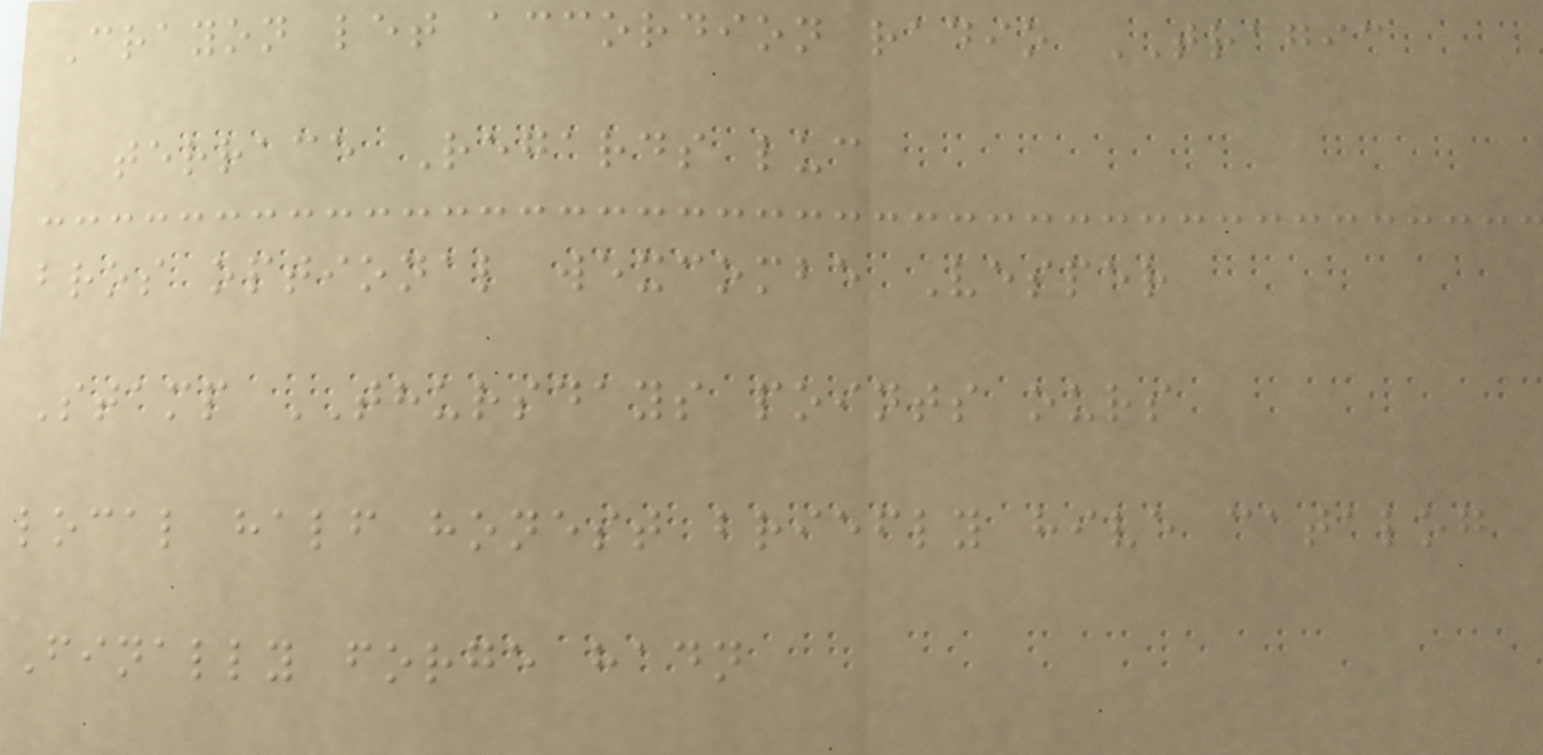Crayon let accordion radio TRAGIC
terrace Regards luc
bros optional wexcombe Vesper
Stamp THURSDAYS points ours
local half honest briefly hive catalog
Finally forge hadn
